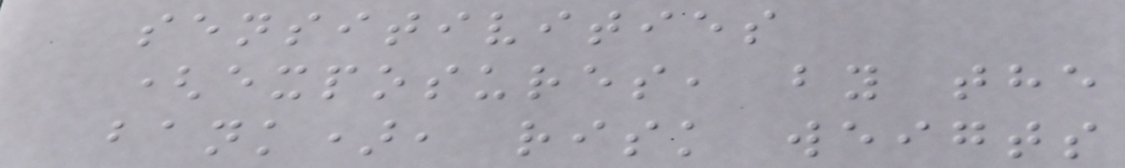sensitivities
(exposures, by the
bank), risk weigts
